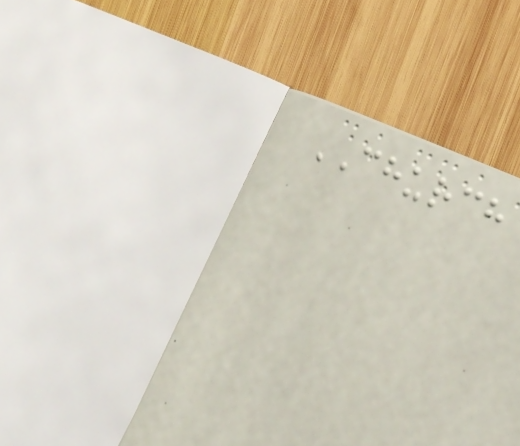CHURCH
